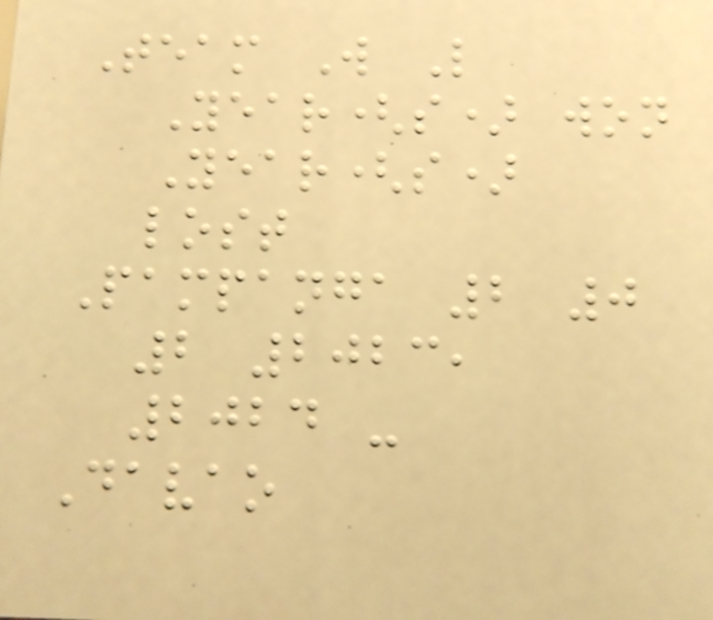Team W L
Year(s) won
Year(s)
lost
Pampanga 2 0
2 2023,
2024 -
Davao
